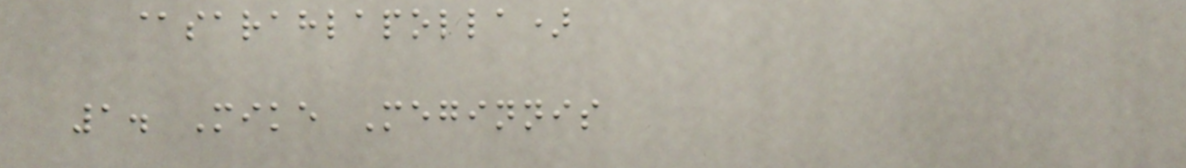@sarahlapolla)
1. Mike Meginnis
